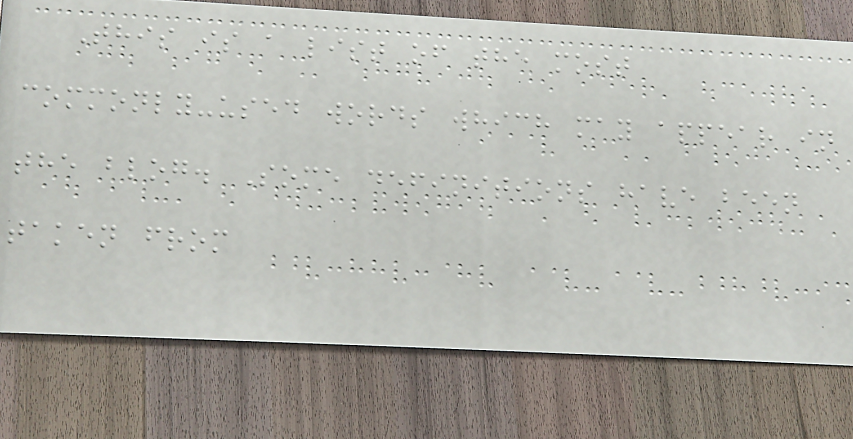This is a list of the most
commonly-used words which may appear in
the blog. Some definitions have been
taken from
